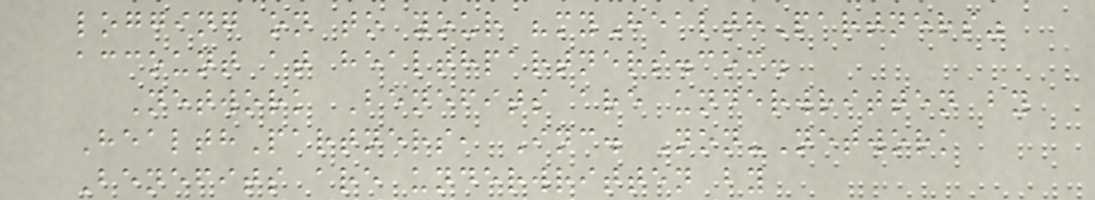logging on to your "myHealthPartners"
account at healthpartners.com.
Network Benefits are underwritten by
HealthPartners, Inc. Non-Network
Benefits are underwritten by
